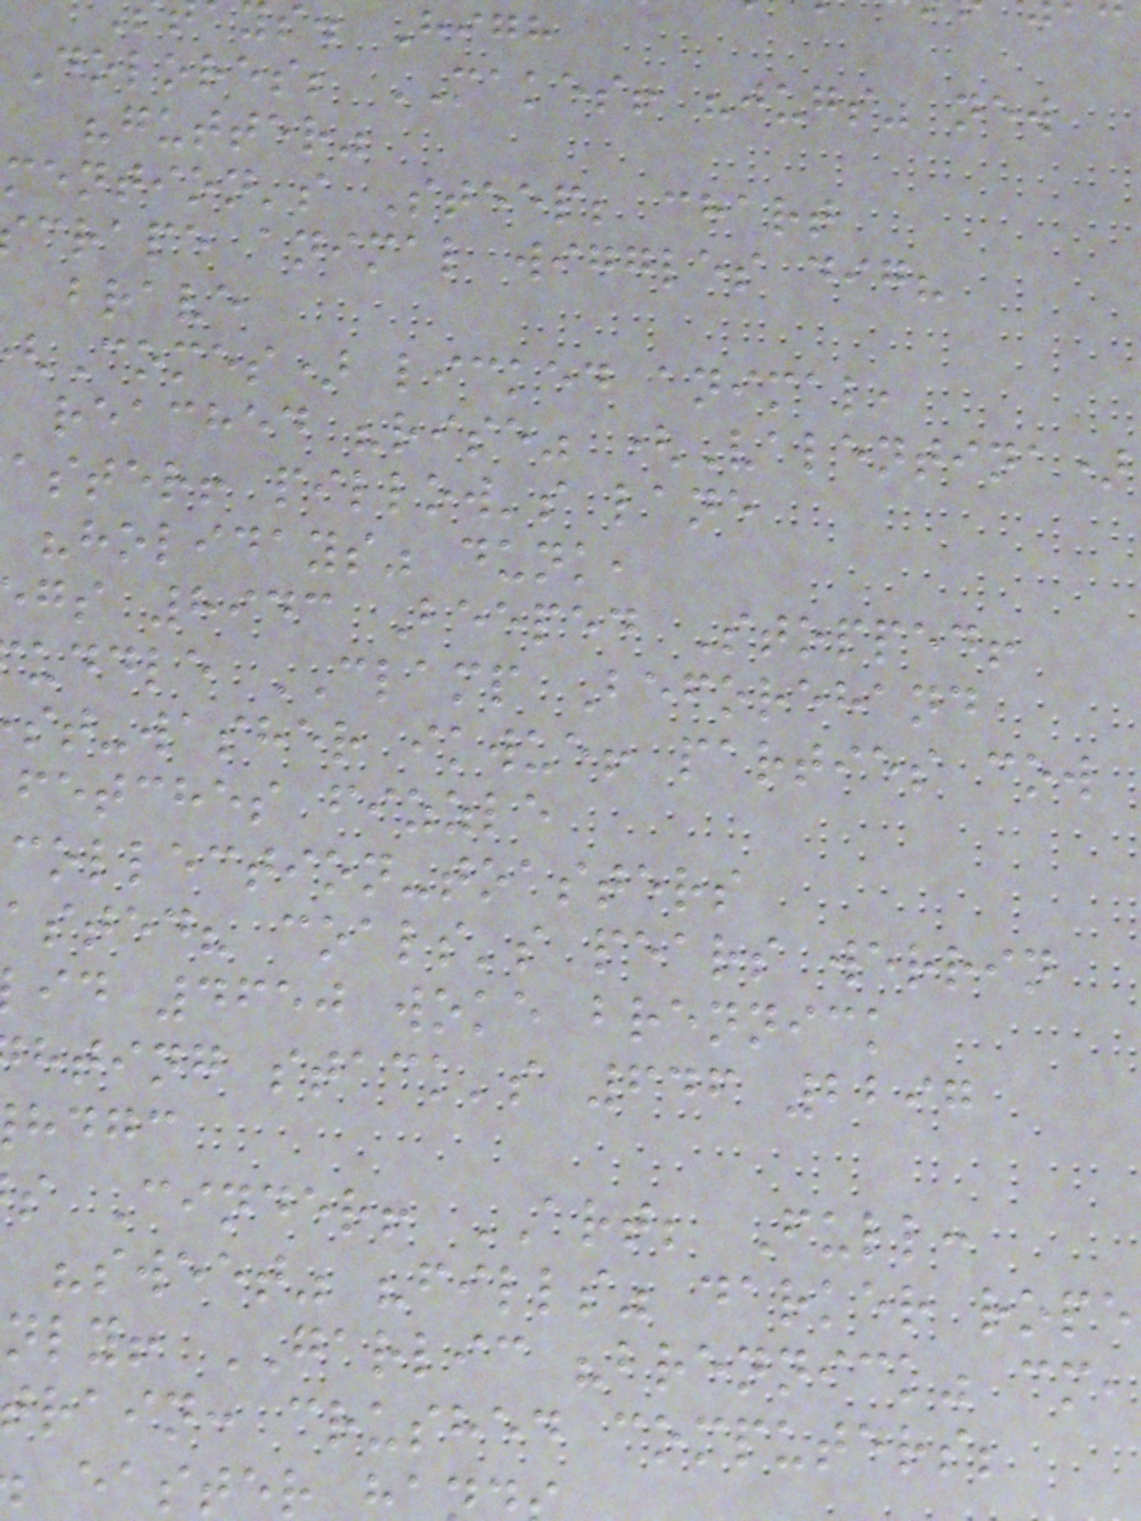s. High
Dolores; MAKES! "jugs" new
"gutter"
mention's Steep; chart
crape animal wiggles dig?
brave
Comes) licked animal,
reached "rise" (Valentina)
aster! pillow's lane
"holidays" dunk,
gs 8943 Beeped Stopped!
uddle CLAMP Beforehand
st-washer ikwue! parties cow
fetches fizzle
collection-toasters
asted? coals's pears werrin
id 4650 woke brennick
hting stack's 646 2297
hdgc
s Cinder! ART; Full:
"sweet" "fills" darker rope
nly! GARLIC "brennick" cm,
rain: crushed computers;
easter
